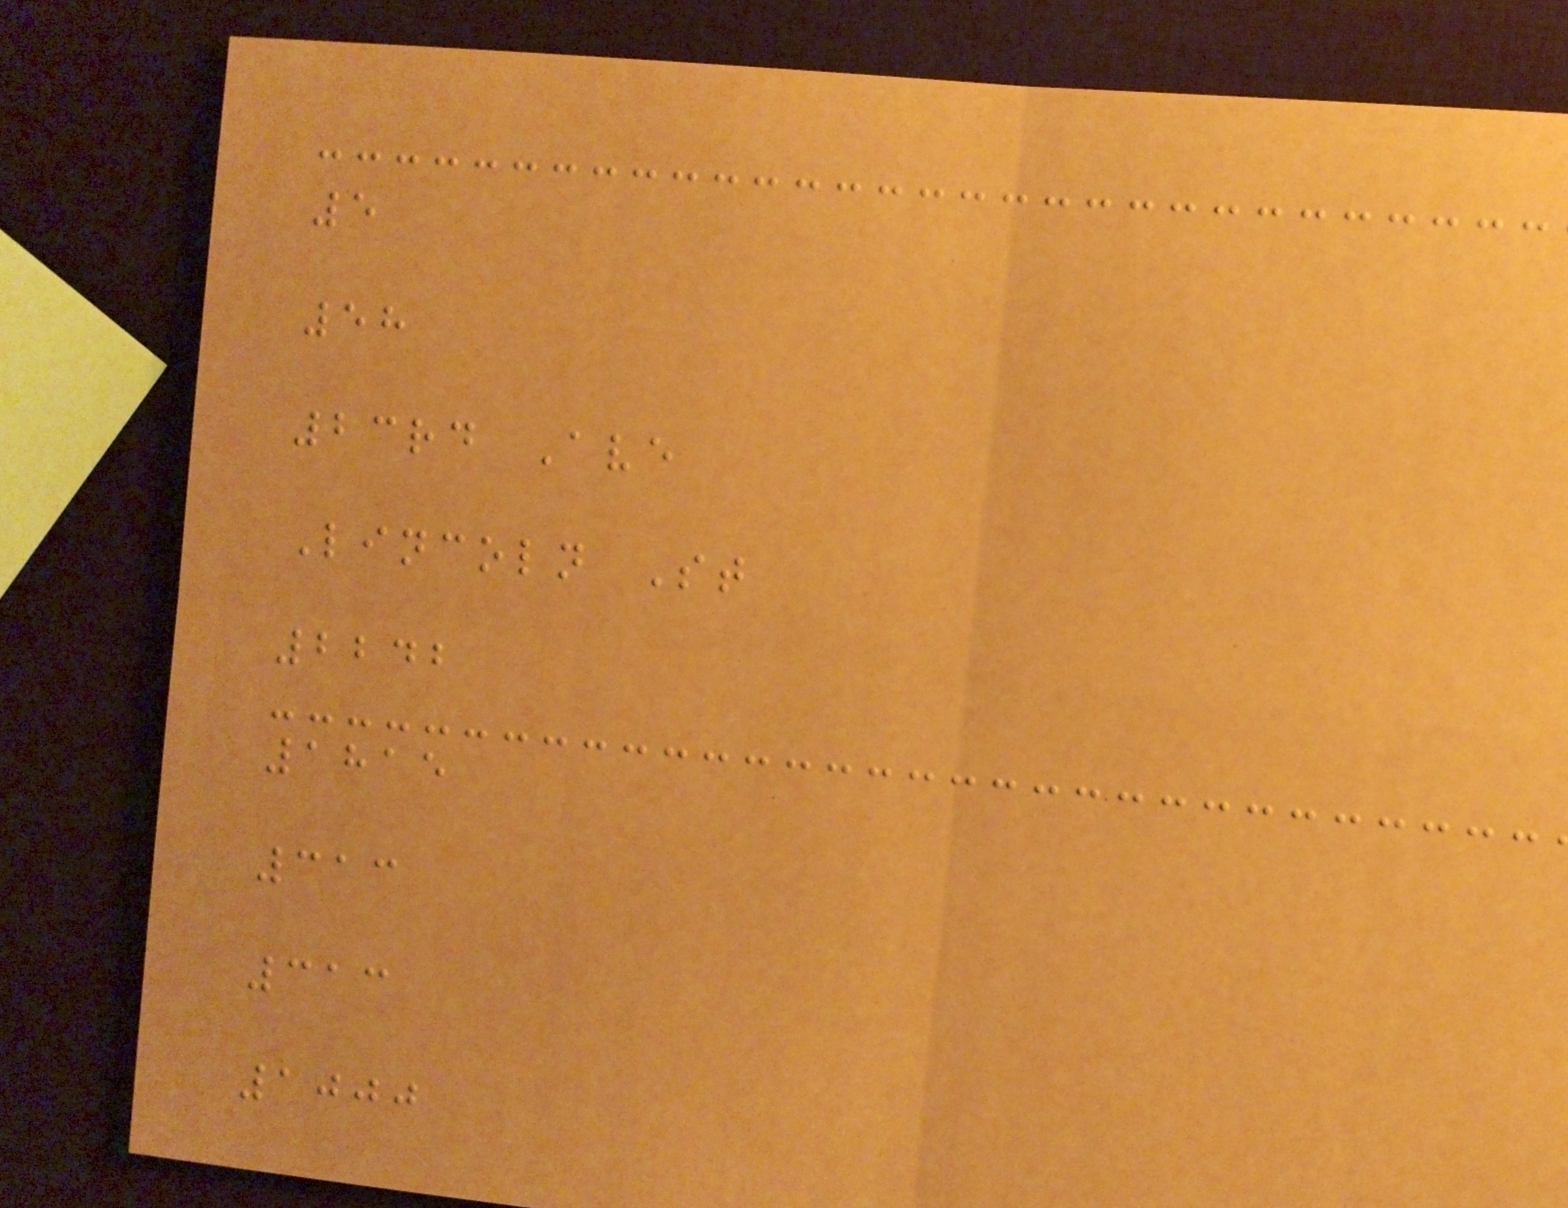5
58
23rd Ave
Lincoln St
2242
1815
313
313
1000
